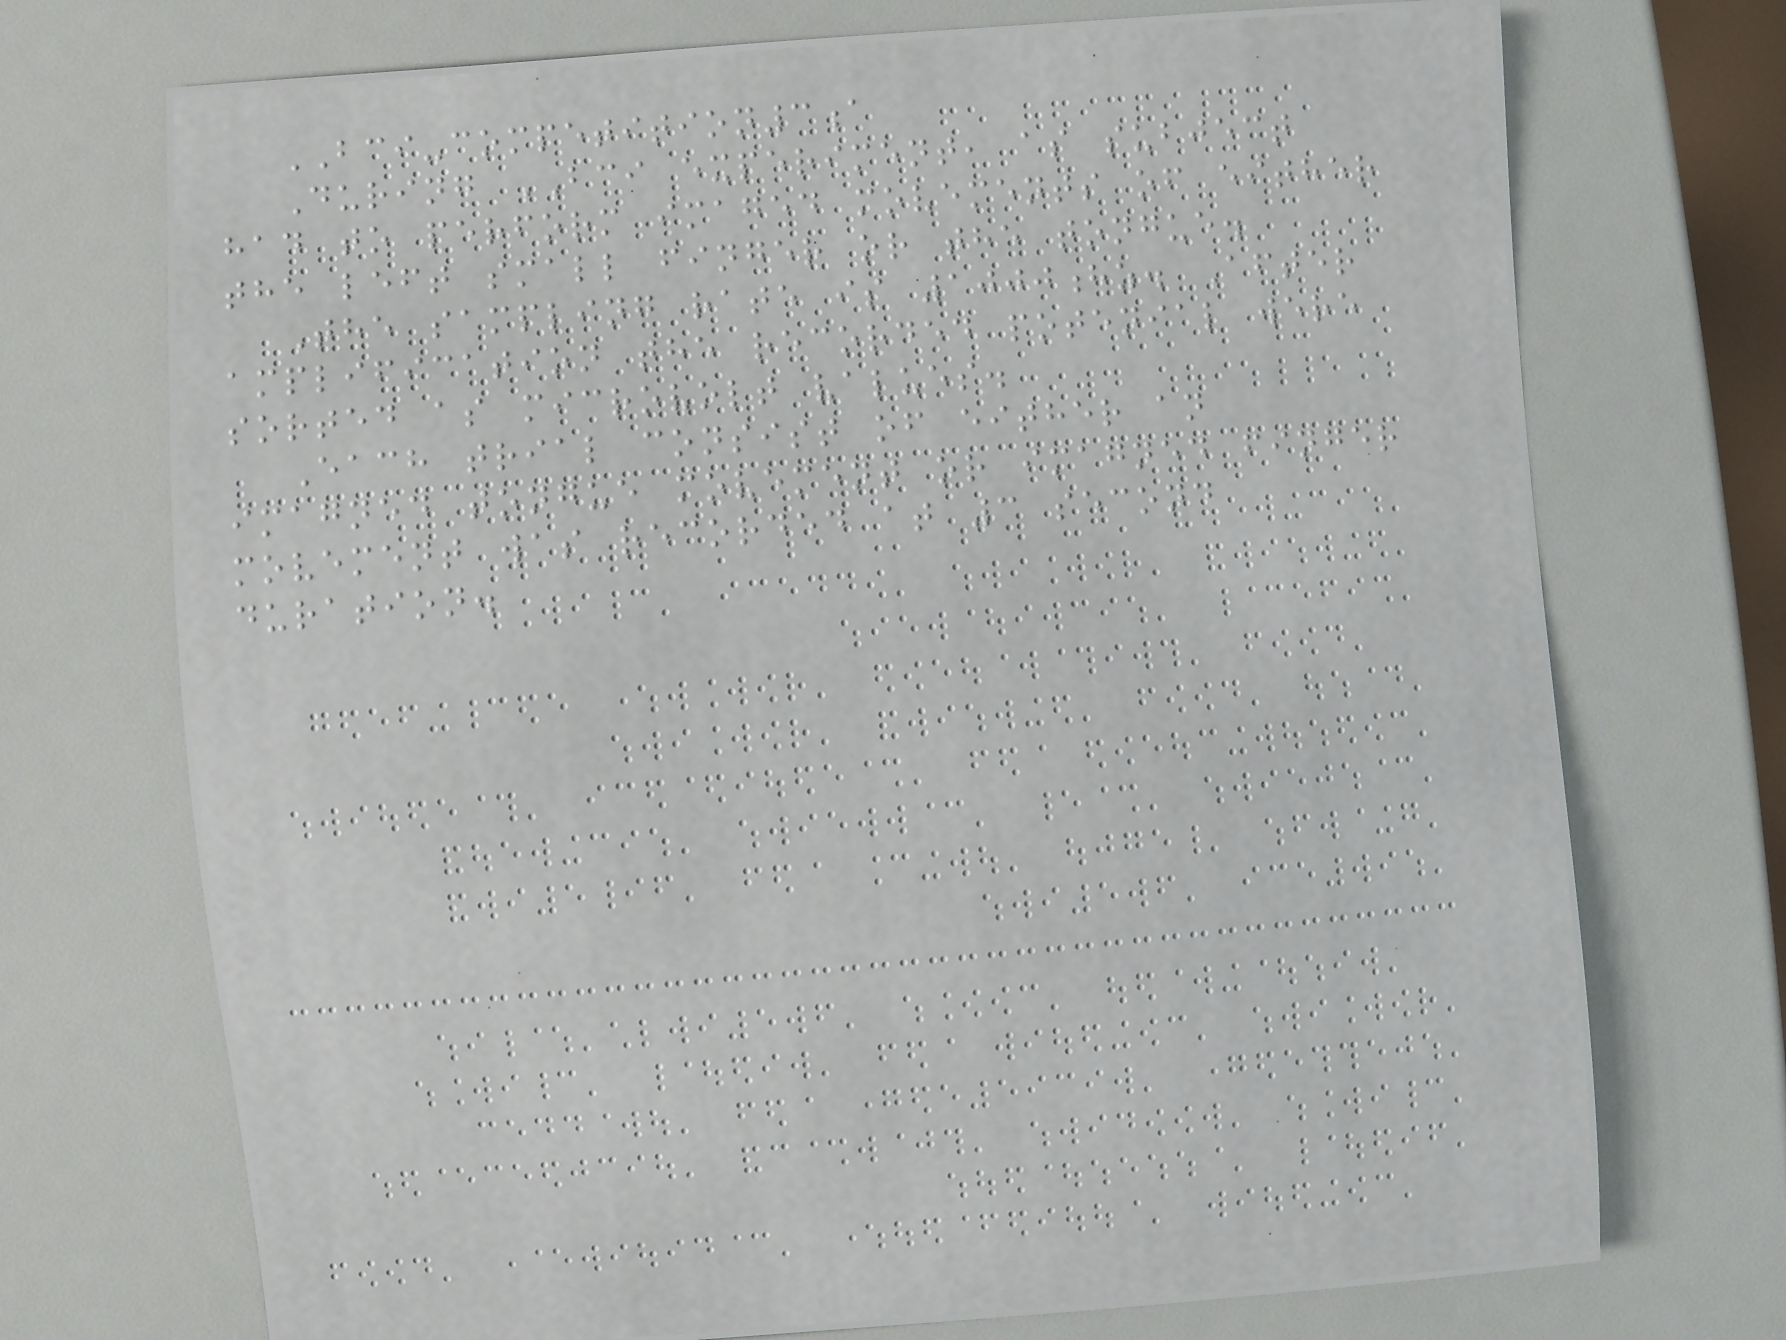BCI-competition3a
During BCI experiment, as subject
had to perform imaged movements of either
the left small finger or the tongue.
The sampling rate is 1000hz. After
amplification the recorded potenial were
sorted as microvolt values.
Each trial consist of either an
imagned tongue movement or imagned finger
movement was recorded at 3 second
duration.
